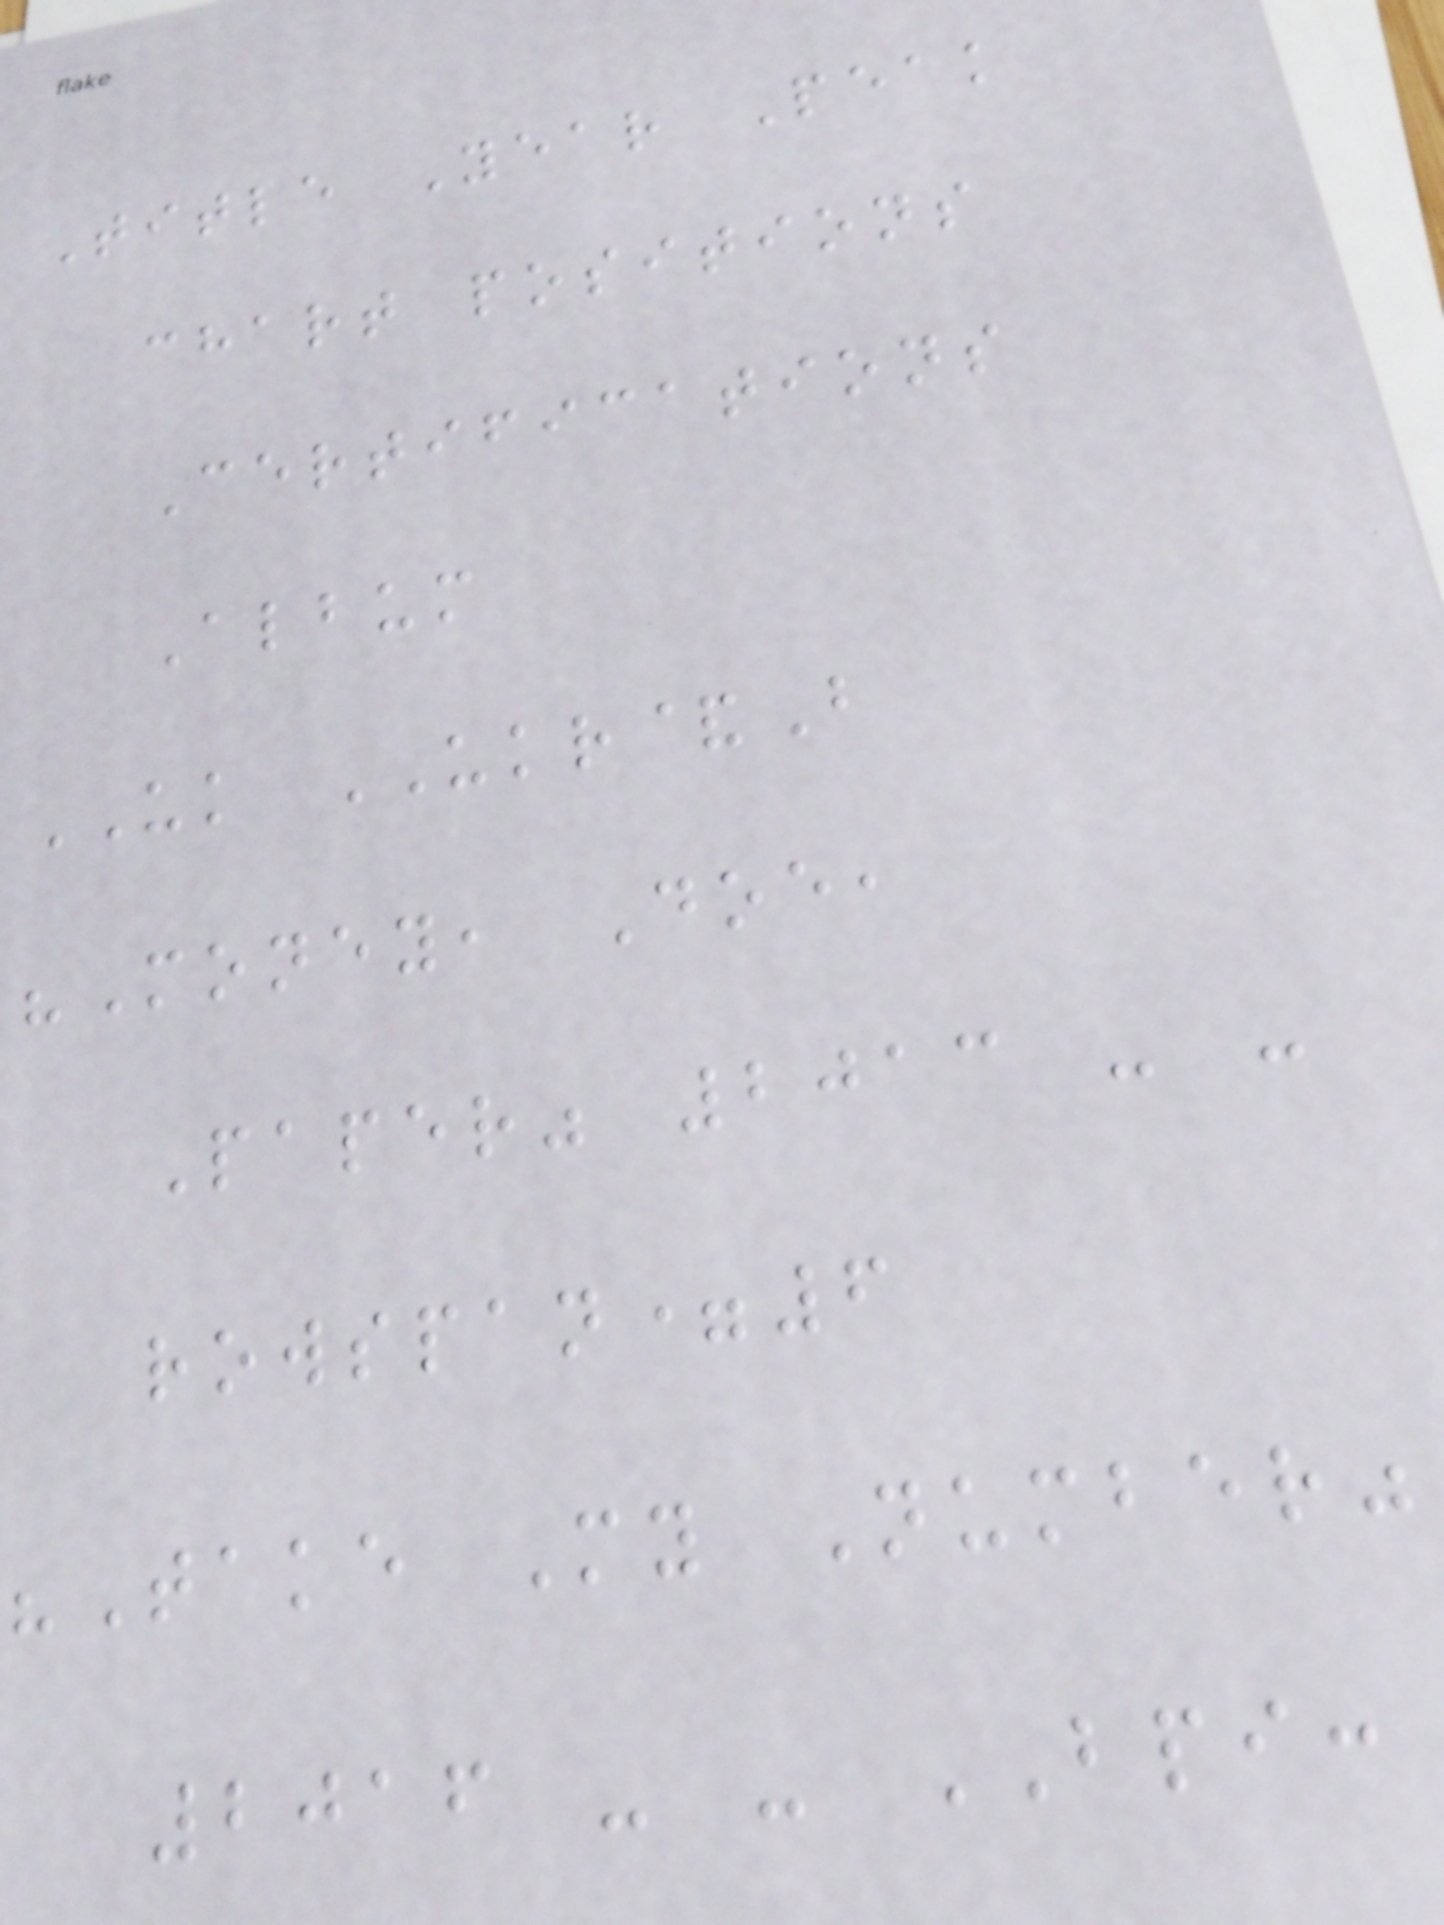Title Year Peak
chart positions
Certifications
Album
UK UKR&B
"Money, Doe,
Paper" 2013 - -
rowspan=6
"Take My Number"
2016 - - BPI:
